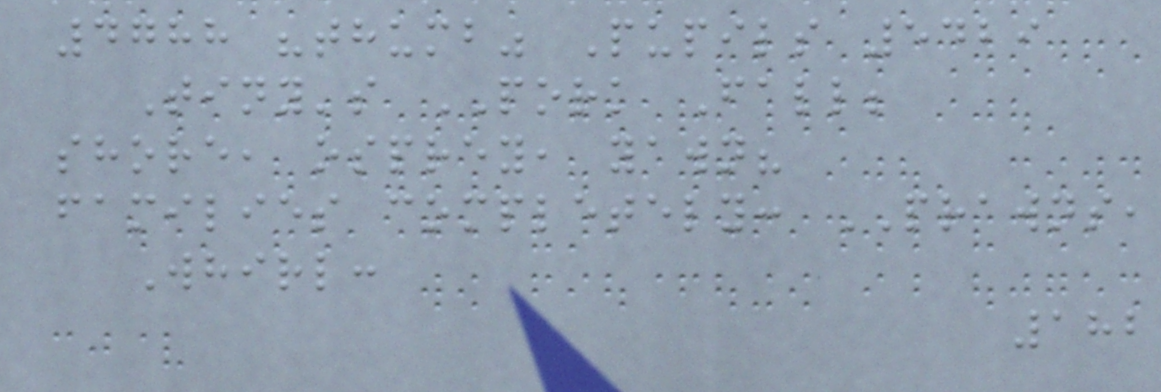4788 "thumb" Pupils 5429
Tiny's PORK Fall;
shore, osprey, yawn?
families completely: PRAWNS,
Whirl:
182
